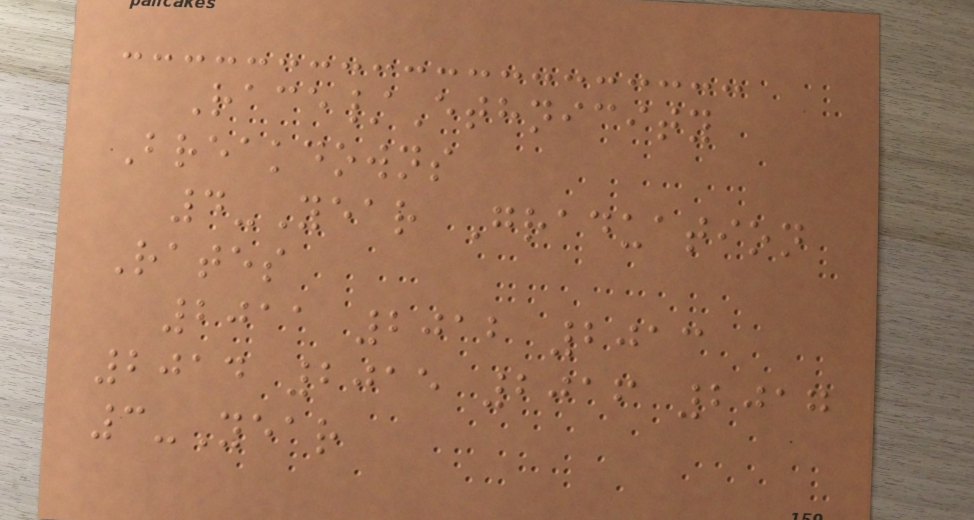Race/Ethnicity
Breakdowns
4-Year Graduation
Rates
2011 2012 2013
2014 2015 2016 2017
3-Year
